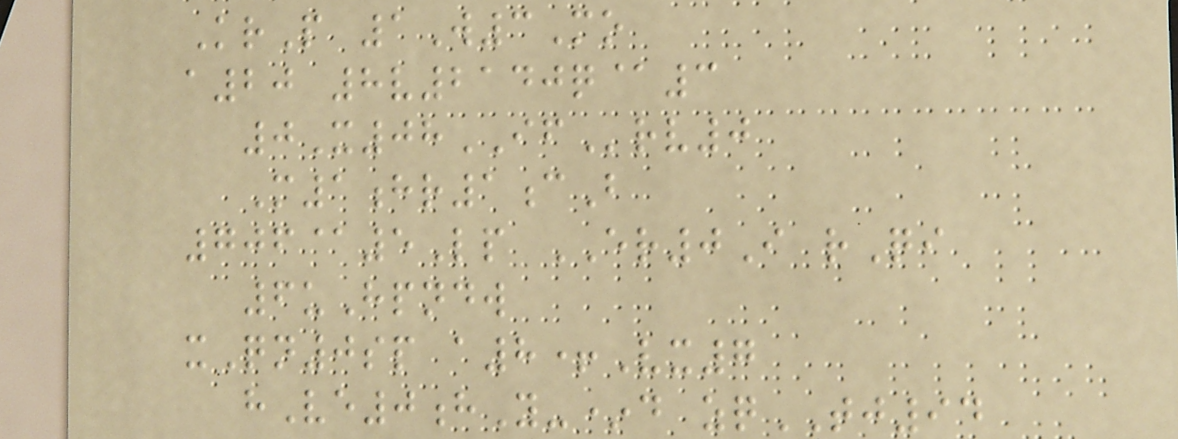KrP 1W3Mo
a20 8v2140q@3
0X08IFrv0
M1hr1cB
706@5Lp ER0I rQi
6uHpndw
xQn0sp a8+Vx7
hVe0hY-*d zqTJ94
